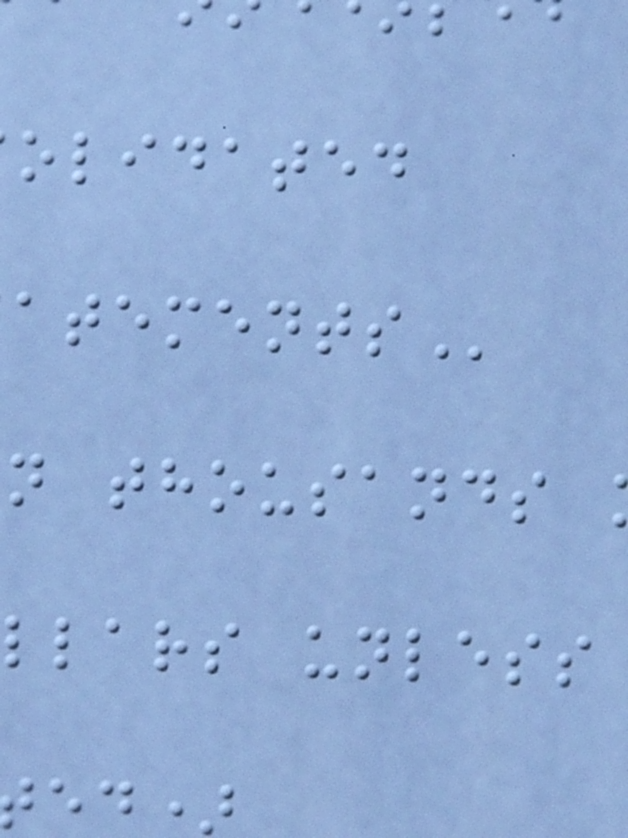olidated
n thousands
llars unless
